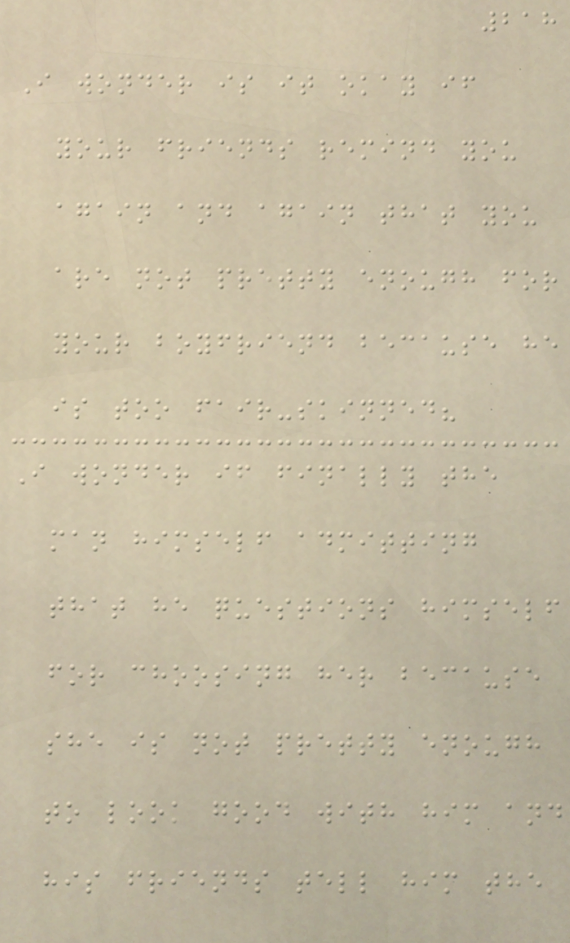218
I wonder is it okay if
your friends remind you
again and again that you
are not pretty enough for
your boyfriend because he
is too fair-skinned?
I wonder if finally the
man himself admitting
that he questions himself
for choosing her because
she is not pretty enough
to look good with him and
his friends tell him the
